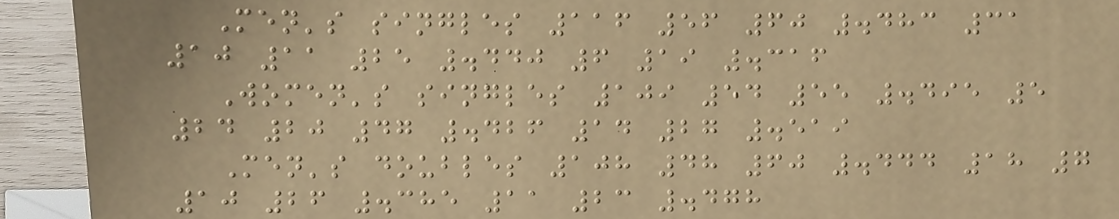Men's singles 116 56 60 .483 31
10 11 25 .440 6 19 .316
Women's singles 109 54 55 .495 5
24 20 47 .426 14 27 .519
Men's doubles 108 48 60 .444 18 7
10 26 .385 11 23 .478
